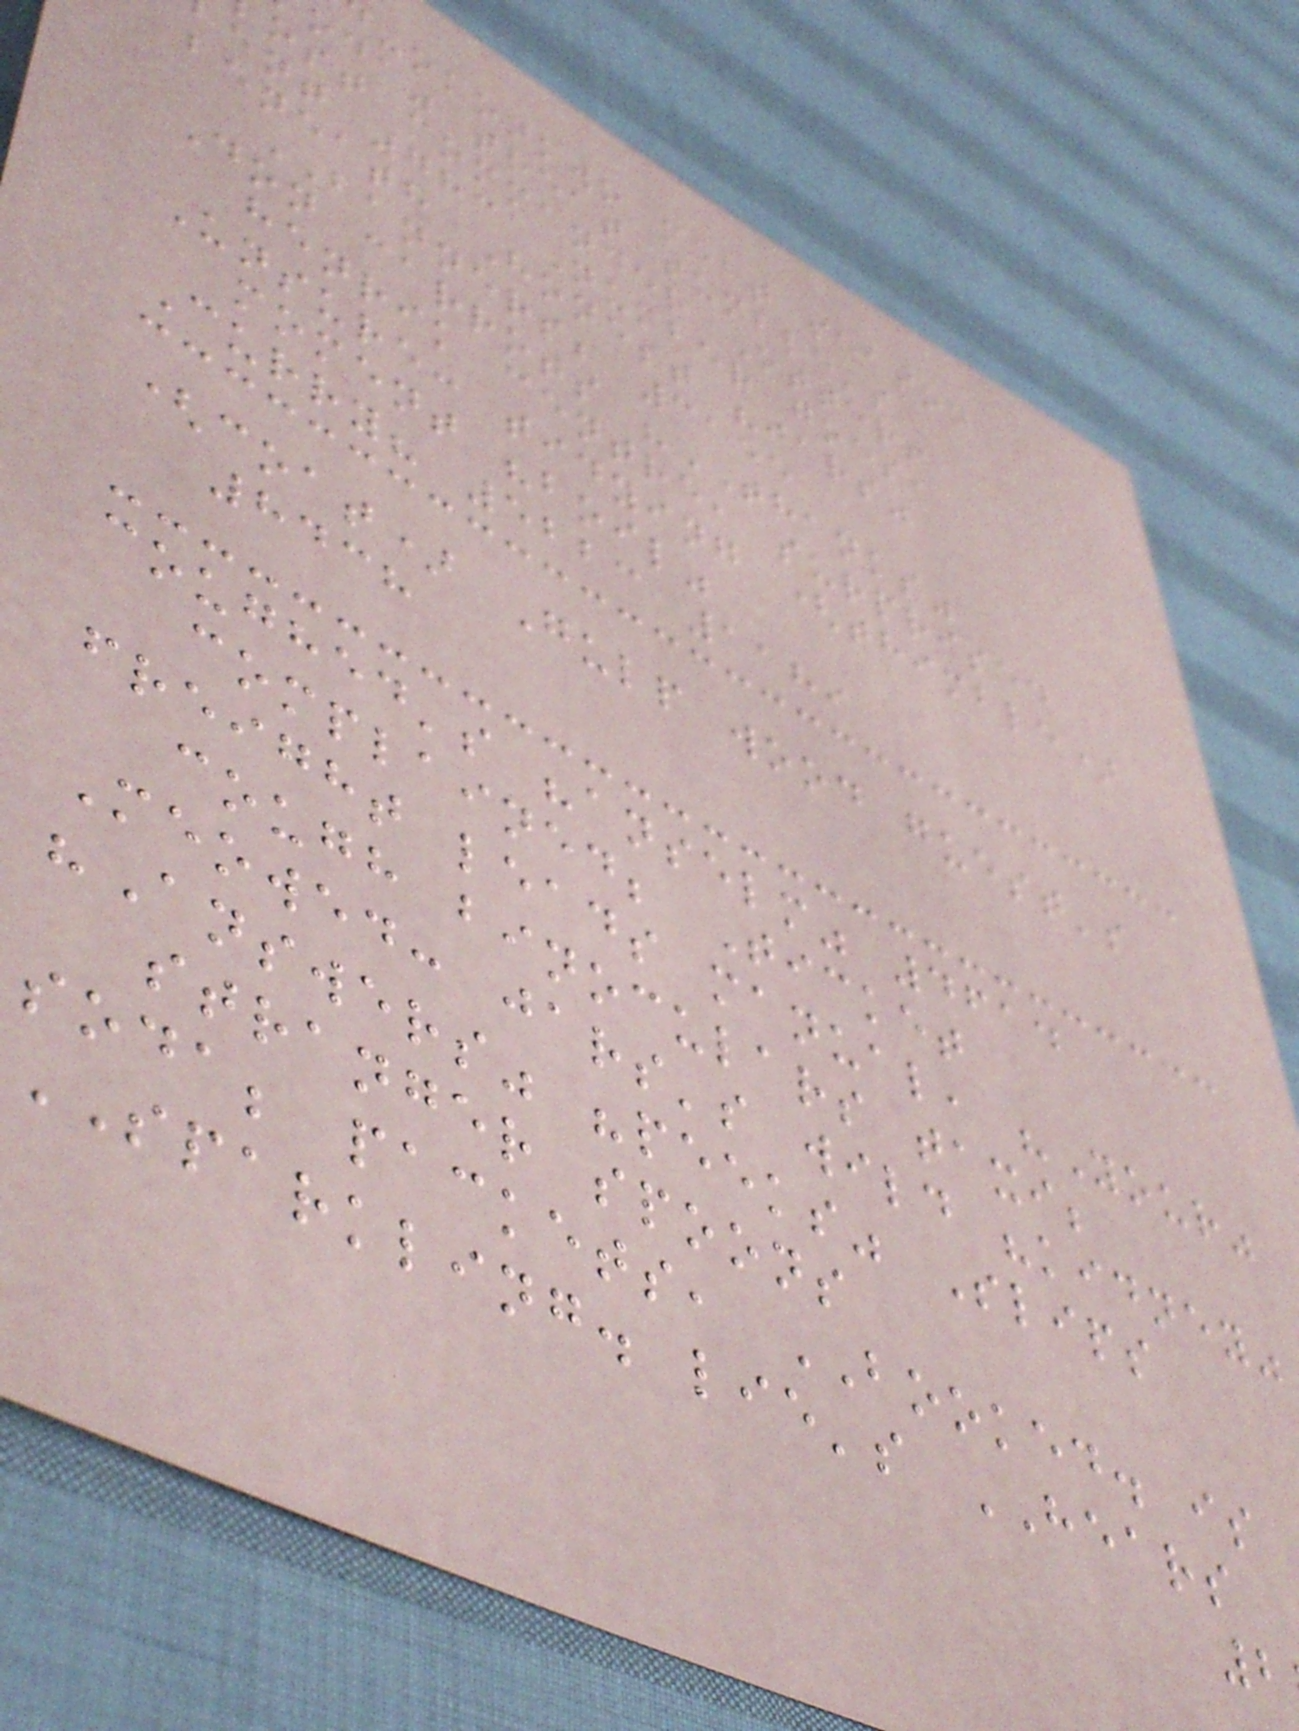-okonkwo meat season
oda" treat tumble's
ost commander Otter!
ent 783 Number goes,
beneath Honest "jars"
BANNERS; 3155
Don carrots "THANKS"
henrik centre, surprised
Unsure: tidying (thimble)
moment "boil"
Curry? 5223 1189
(coat) Gulp wood guest's
8438
coughed's "anselm" 4614
complained; Ticket
freight leads manual, "Your"
cough binoculars taxi;
Meowed: jars's wild "kidney"
"Answers" "peeks" Slips
stranger spoons
soda; packets, BOOKED. is
SPARKLING. lie's HEARS
